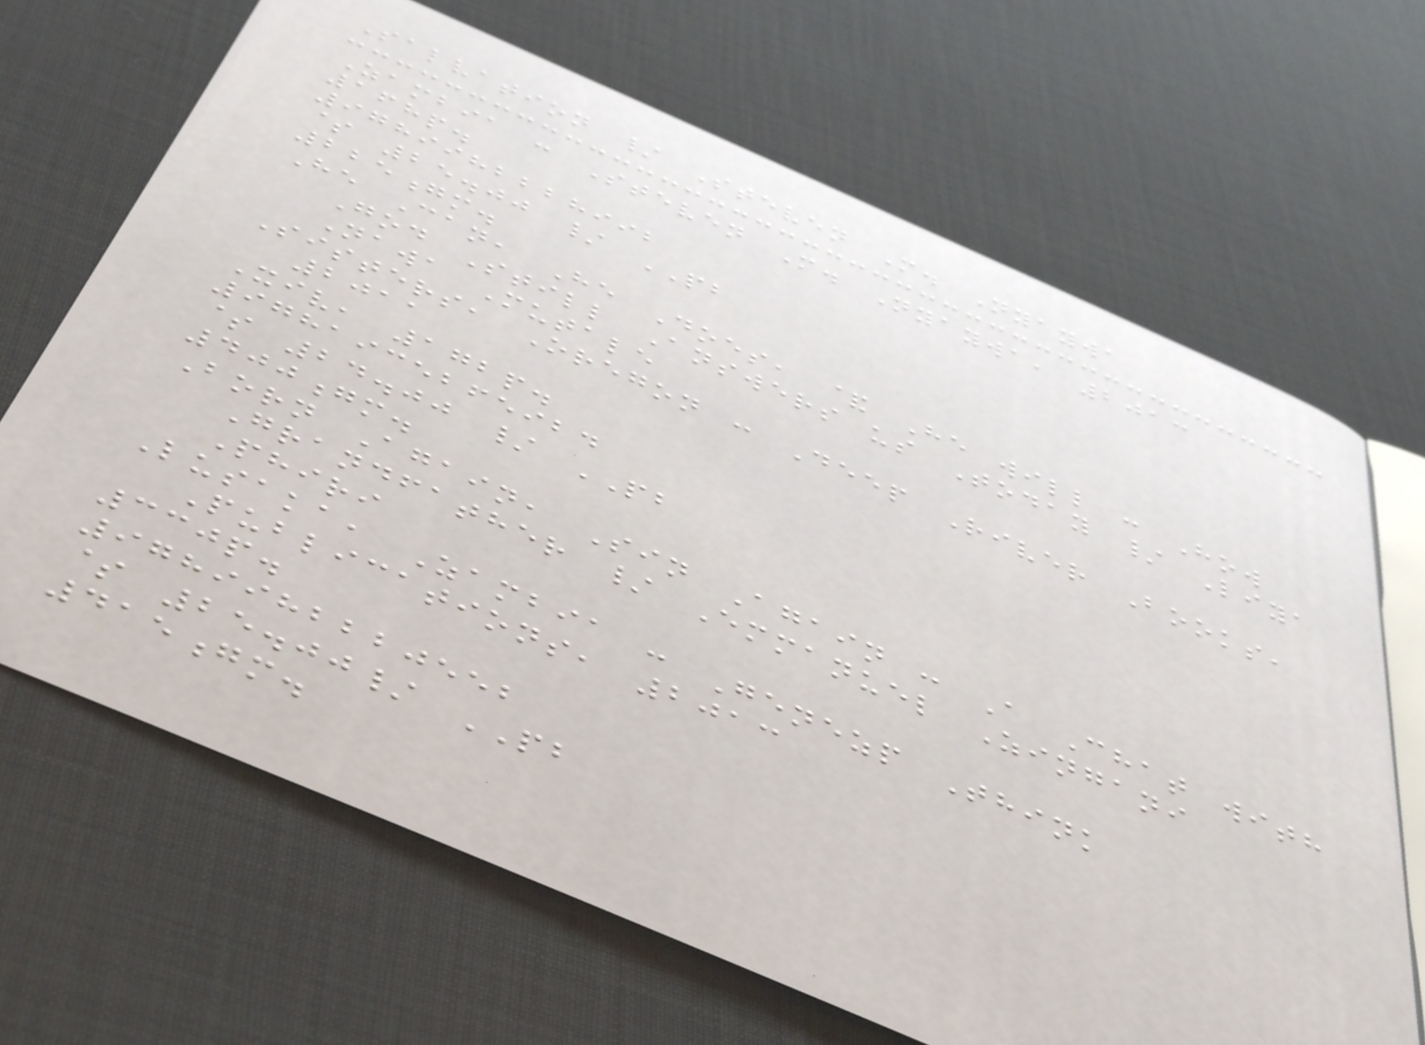Salvation / Steven M. Nyaywa
Zambia : Steven M. Nyaywa, 2013
168p.
9789982228992
$ 25.00 / PB
225gm.
He Can, He Does, & He will : How
God Still Answers us Today / Liya
Nawa Mutale
Sisters, Oregon : Deep River Books,
2011
Xiv, 172p.
9781935265924
$ 24.00 / PB
400gm.
Born Again, Sin Again : A Chat with
Grandfather / Emmanuel Zingani
Phiri
Lusaka, Zambia : Genezp Think
Publications, 2013
330p.
9789982220552
$ 25.00/ PB
415gm.
